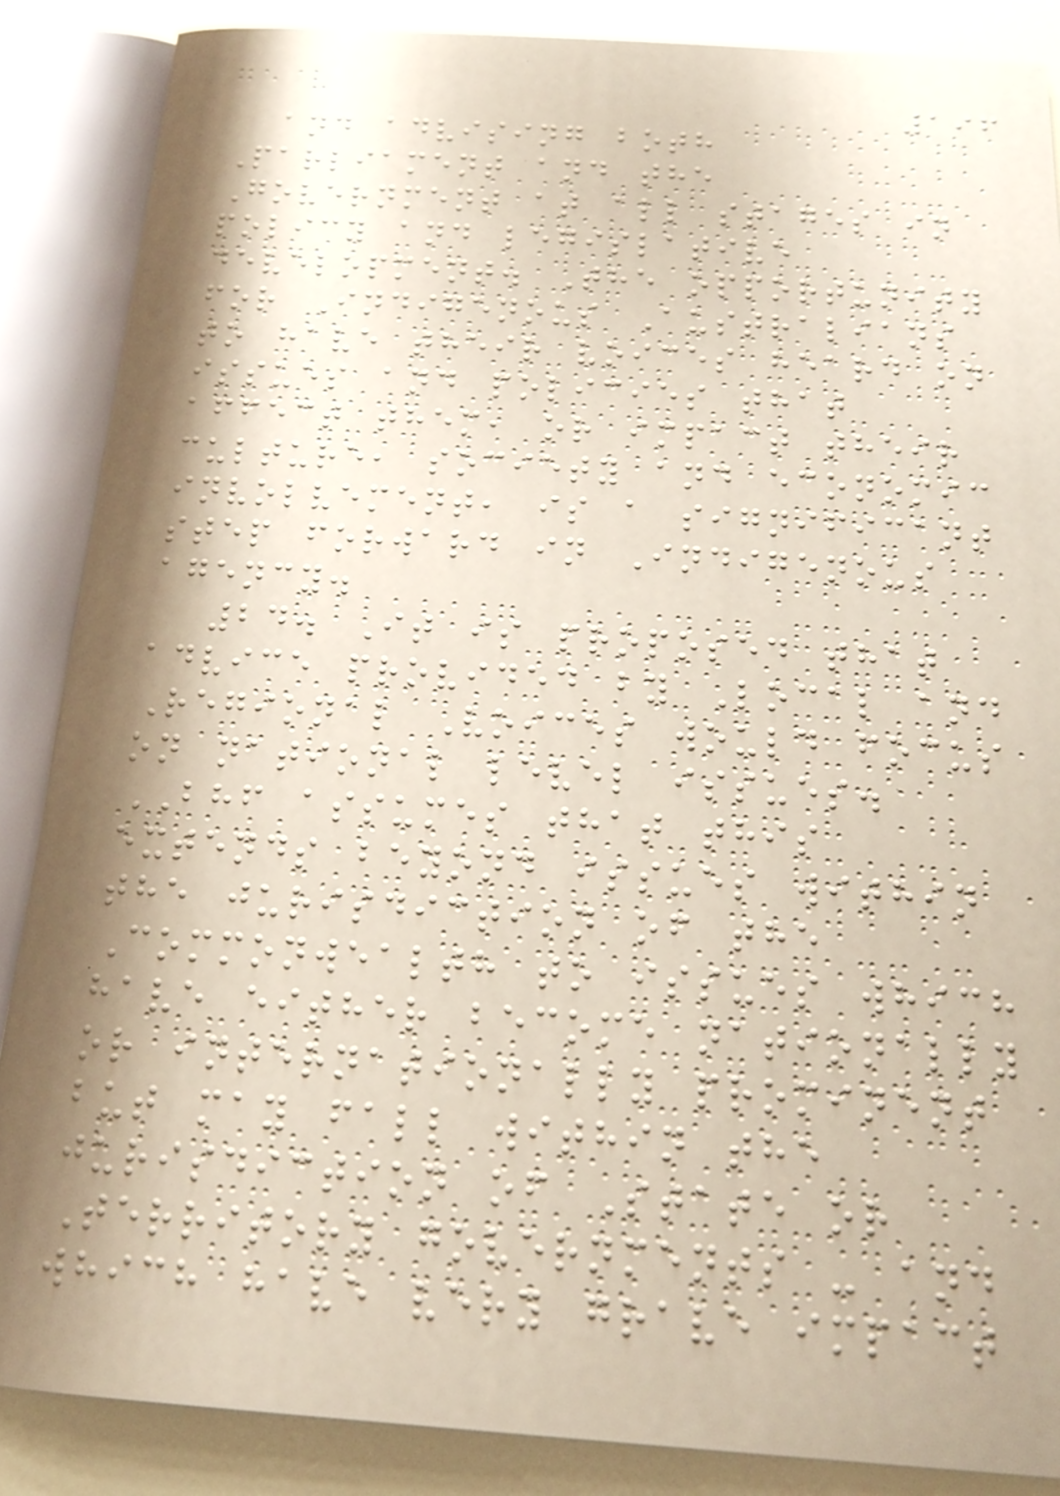196
and advising both
Parliament and the
Government at all stages in
policy and legislative
development. The opportunity
for Indigenous Australians
to have their voices heard on
issues and policies that
affect them, or impact their
culture, society and economic
involvement, is a significant
step forward in Indigenous
agency.
24. It is proposed that
advice provided by Local and
Regional Voices would focus
on national level issues.
BHF assumes that this
extends beyond issues within
the jurisdiction of the
Commonwealth to issues which
have either become nationally
or internationally prominent
but may fall within the
jurisdiction of State or
Territory governments - and
which have very grave impact
